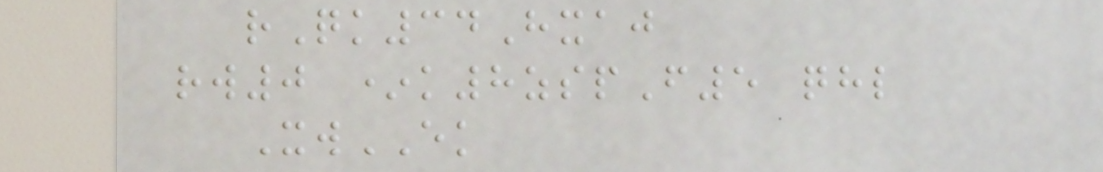rQk34Hxaj
rw0 *k8zspF5 qhl
XwEK
